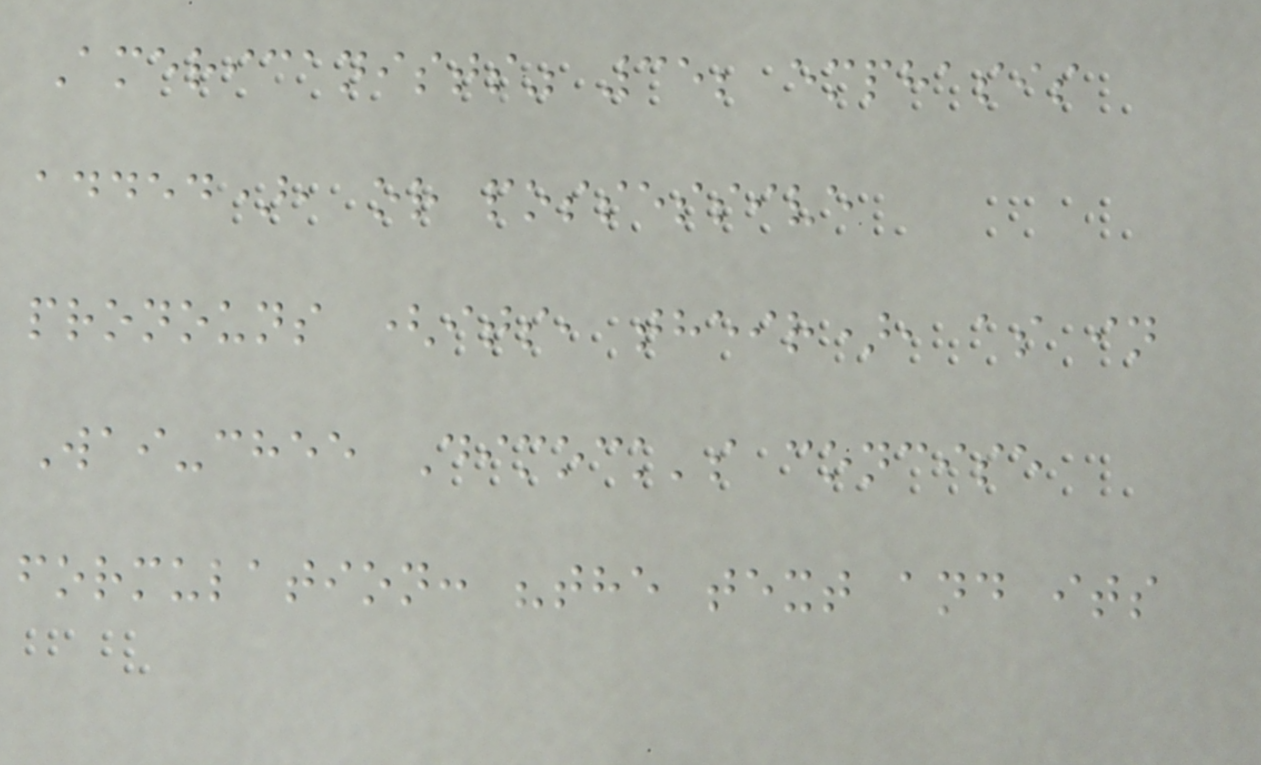Americanists" 35; emphasis
added), or possessive
pronouns (its, their), as in
Wai-chee Dimock's concise
formulation: "the text and its
